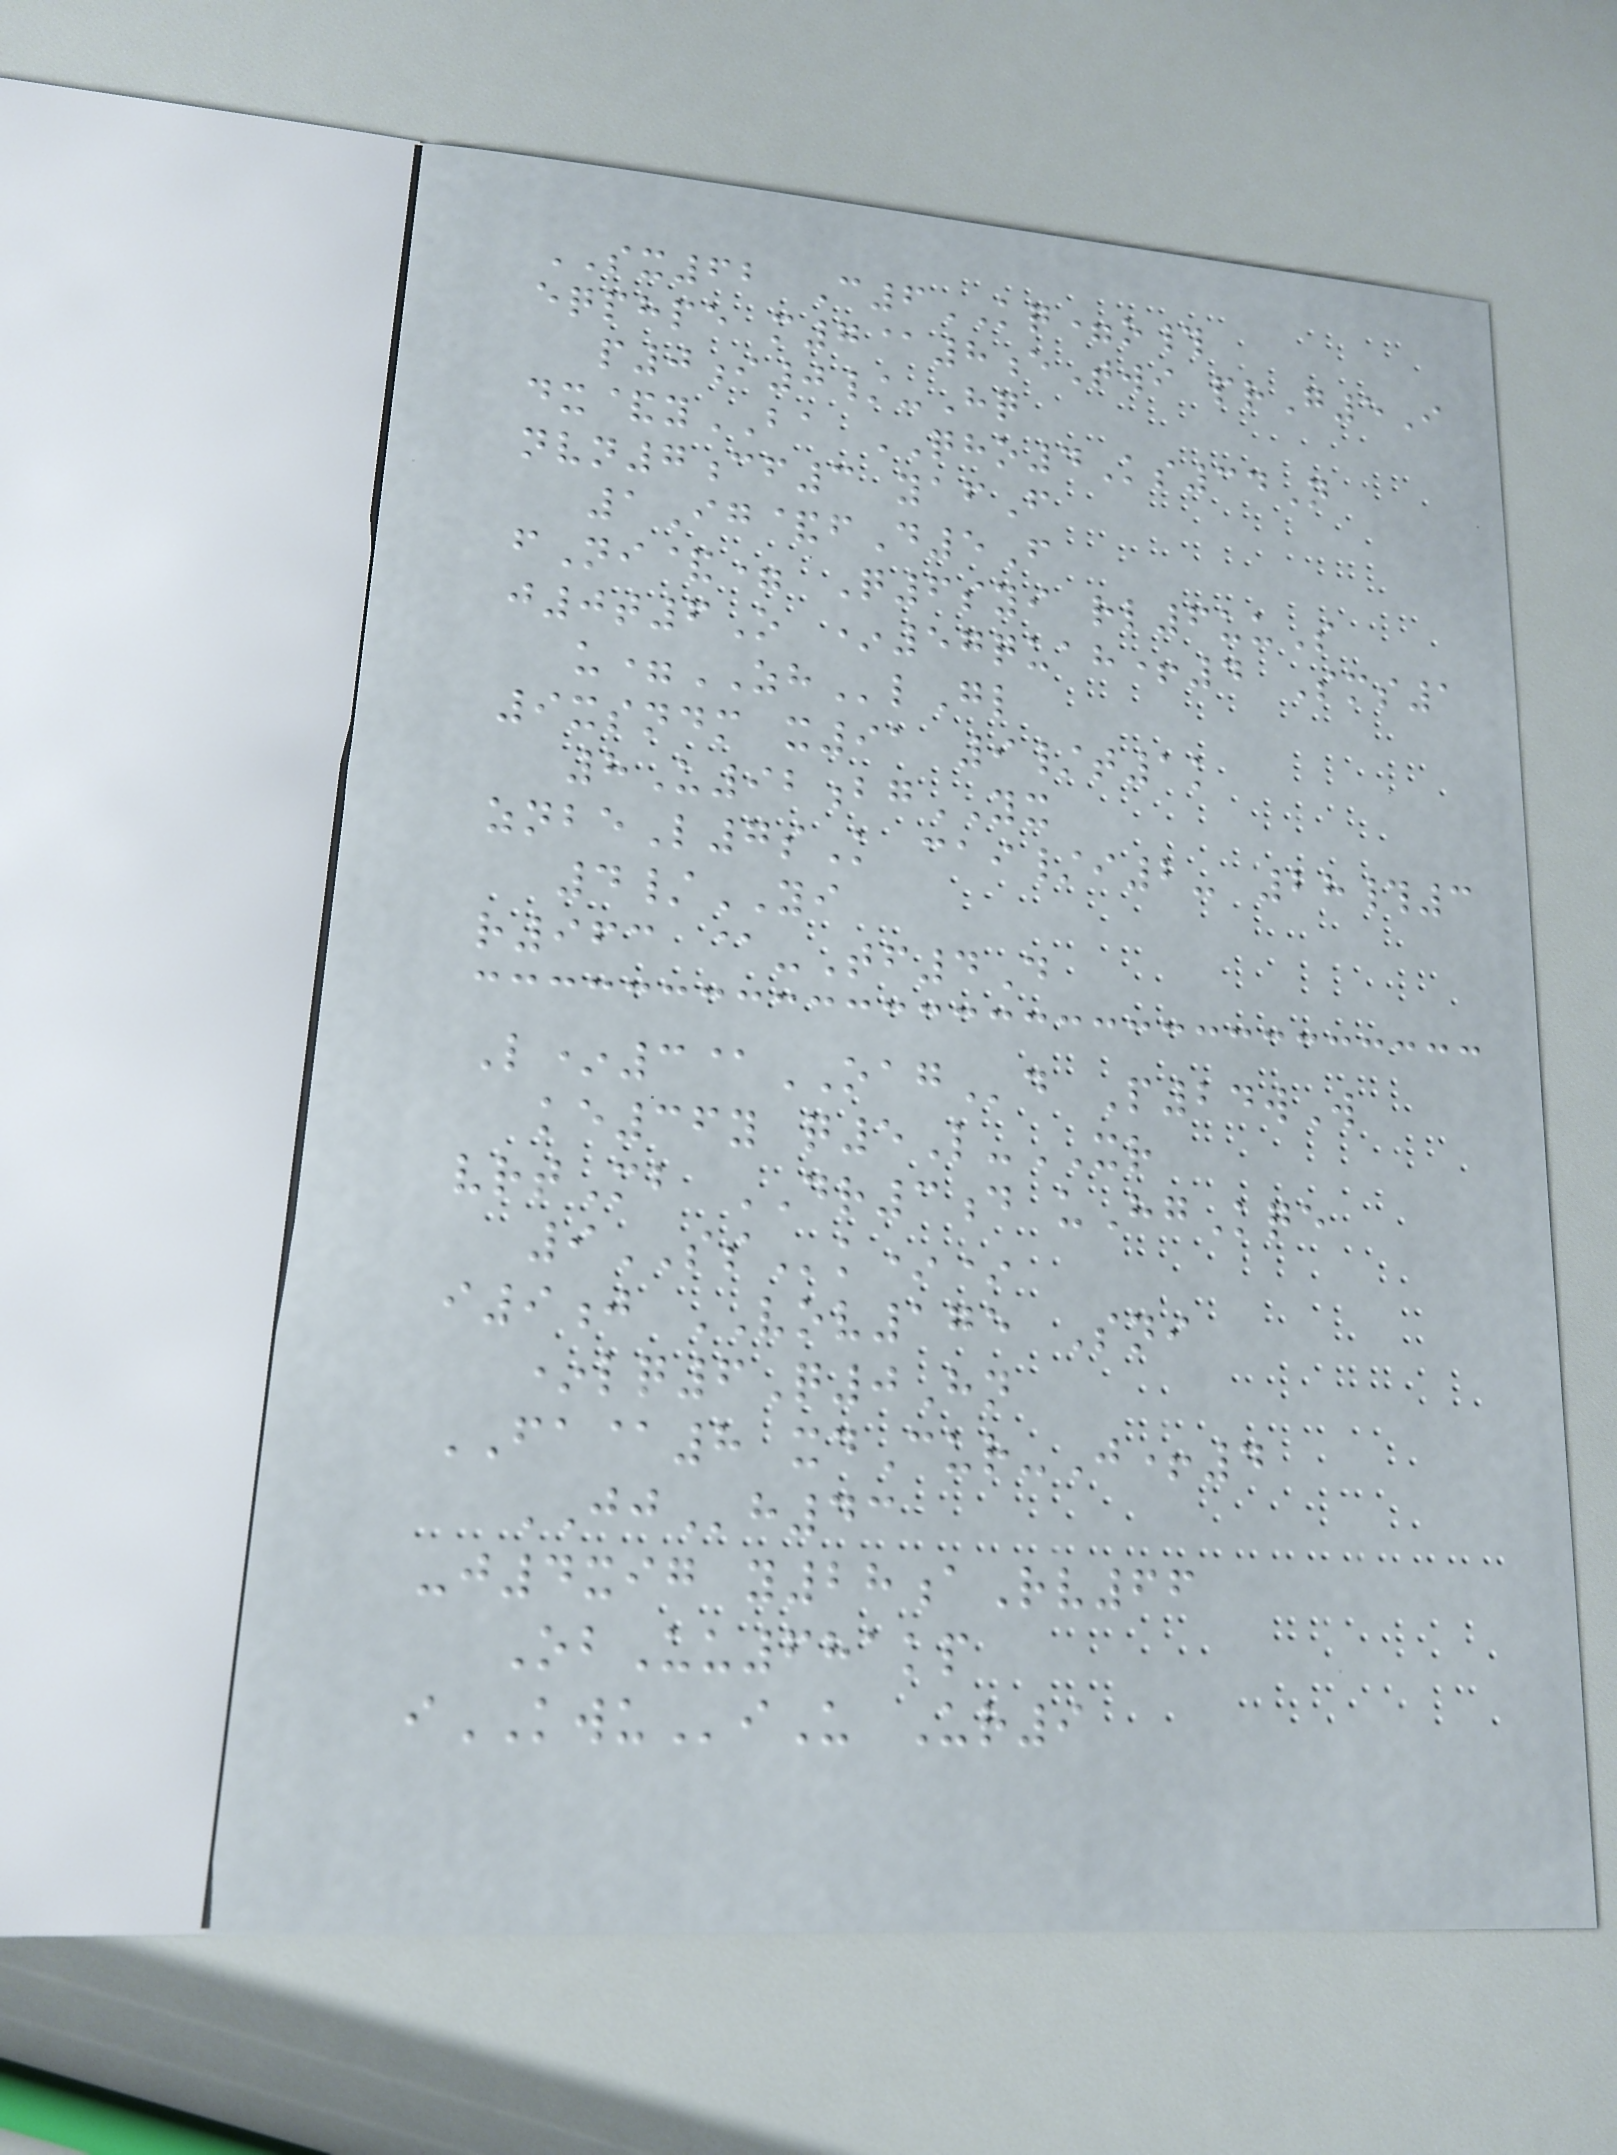SX62 C6KQ=o#
eqphpe m7@8eTwi prG5I
p0i0/-Hq
dx&yBA QHO4Ks34N
nvn7cf3 yafF
1Ig&fD5F
fNi&= Q6syi rl6uuS
j0t6O *57quah+4 Sms1
u=ZHlGl
9xsndm x91 9/t1k
8U92bgYX
znbeL7sK cai/i2- 28#3
4/YI
r963 @-Tf4D
L*3@OAGd P24wW
ke36y q5L-XR
vrtMb DR3d uHgKqe
9SSk**
i9j VOV175 Sni
*lq6Q0Hn
FA@8 xdCur-J+4
JJh43
-j4xig y28aRv66
ObUu681kp
iKWUiU Ur9
